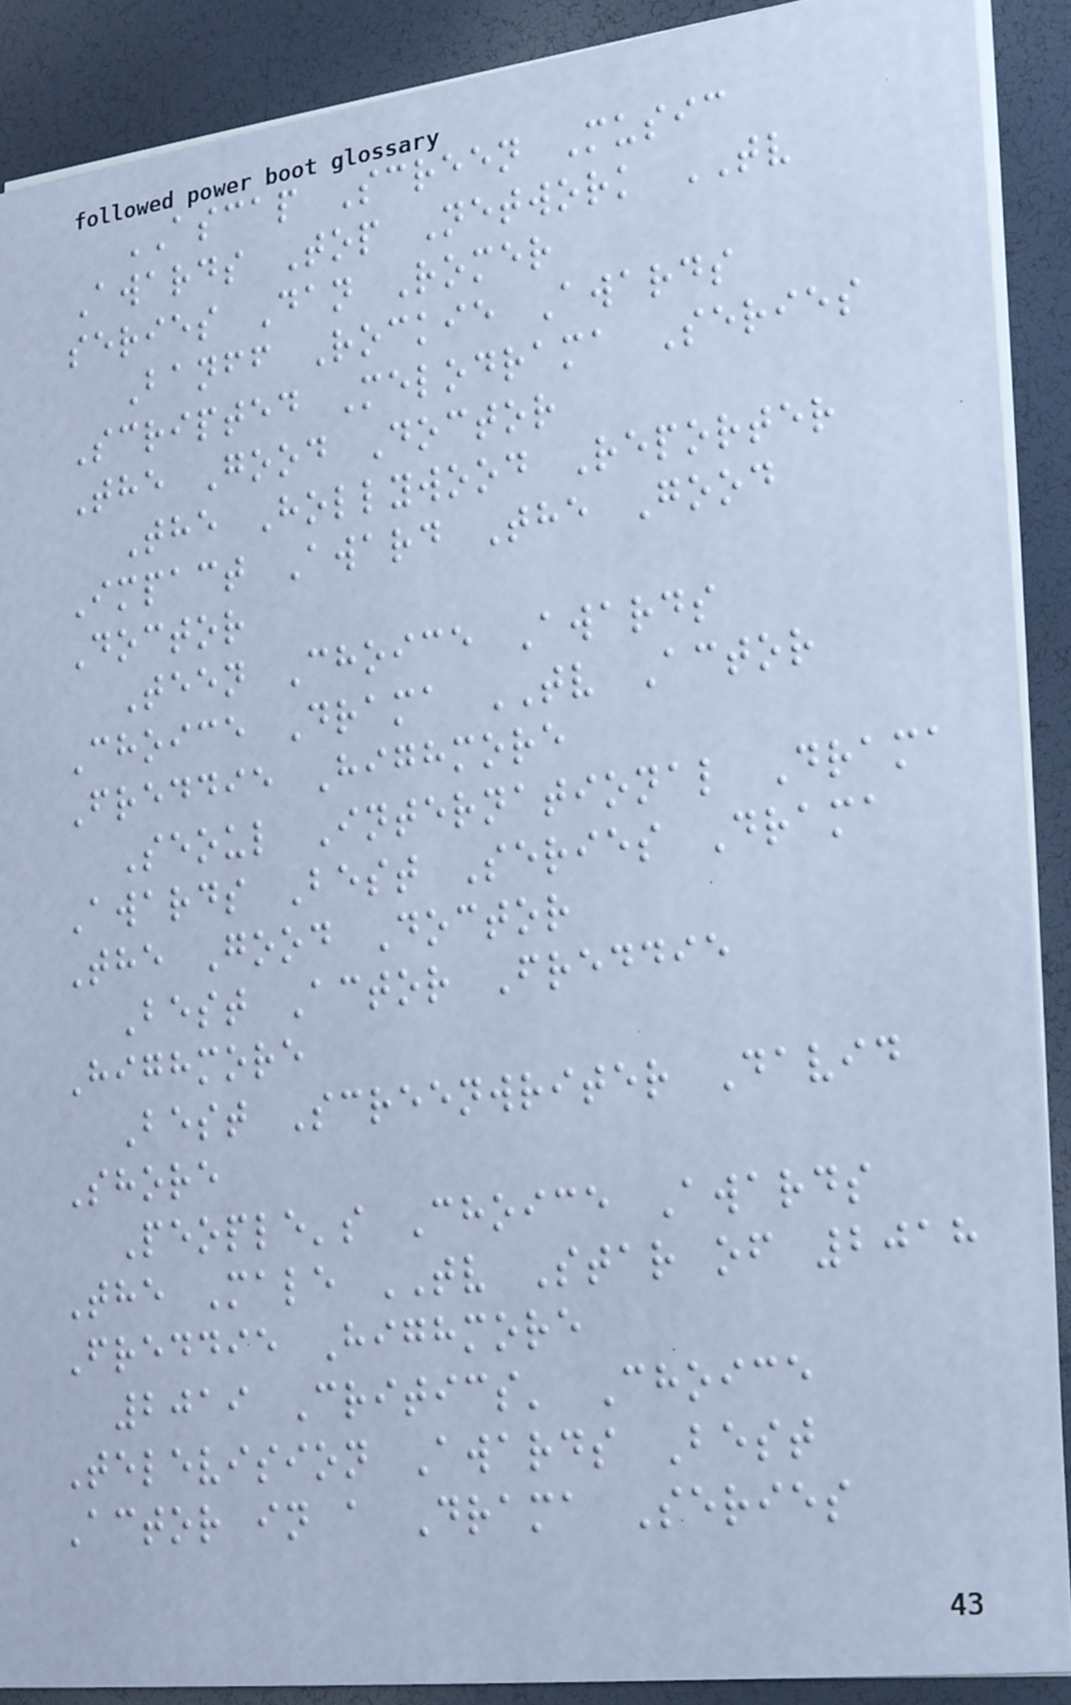ASCAP Screen Music
Awards Top Network TV
series Dan Romer
Banff Rockie Awards
Scripted Melodrama Series
The Good Doctor
The Hollywood Reporter
Impact Award The Good
Doctor
Teen Choice Awards
Choice Drama TV Actor
Freddie Highmore
Seoul International Drama
Awards Best Series Drama
The Good Doctor
Best Actor Freddie
Highmore
Best Screenwriter David
Shore
People's Choice Awards
The Male TV Star of 2018
Freddie Highmore
2019 Critics' Choice
Television Awards Best
Actor in a Drama Series
